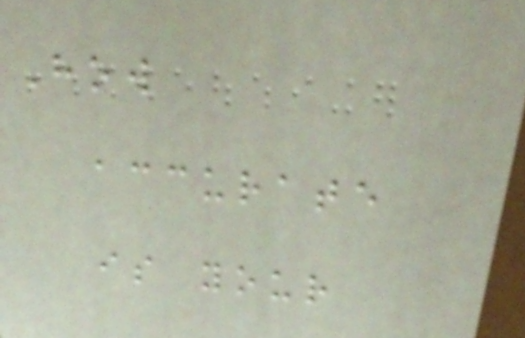How
accurate
is your
